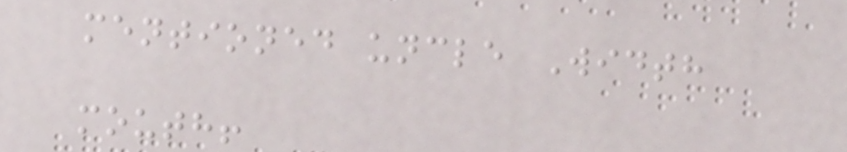mentioned uncle Width
mouth!
